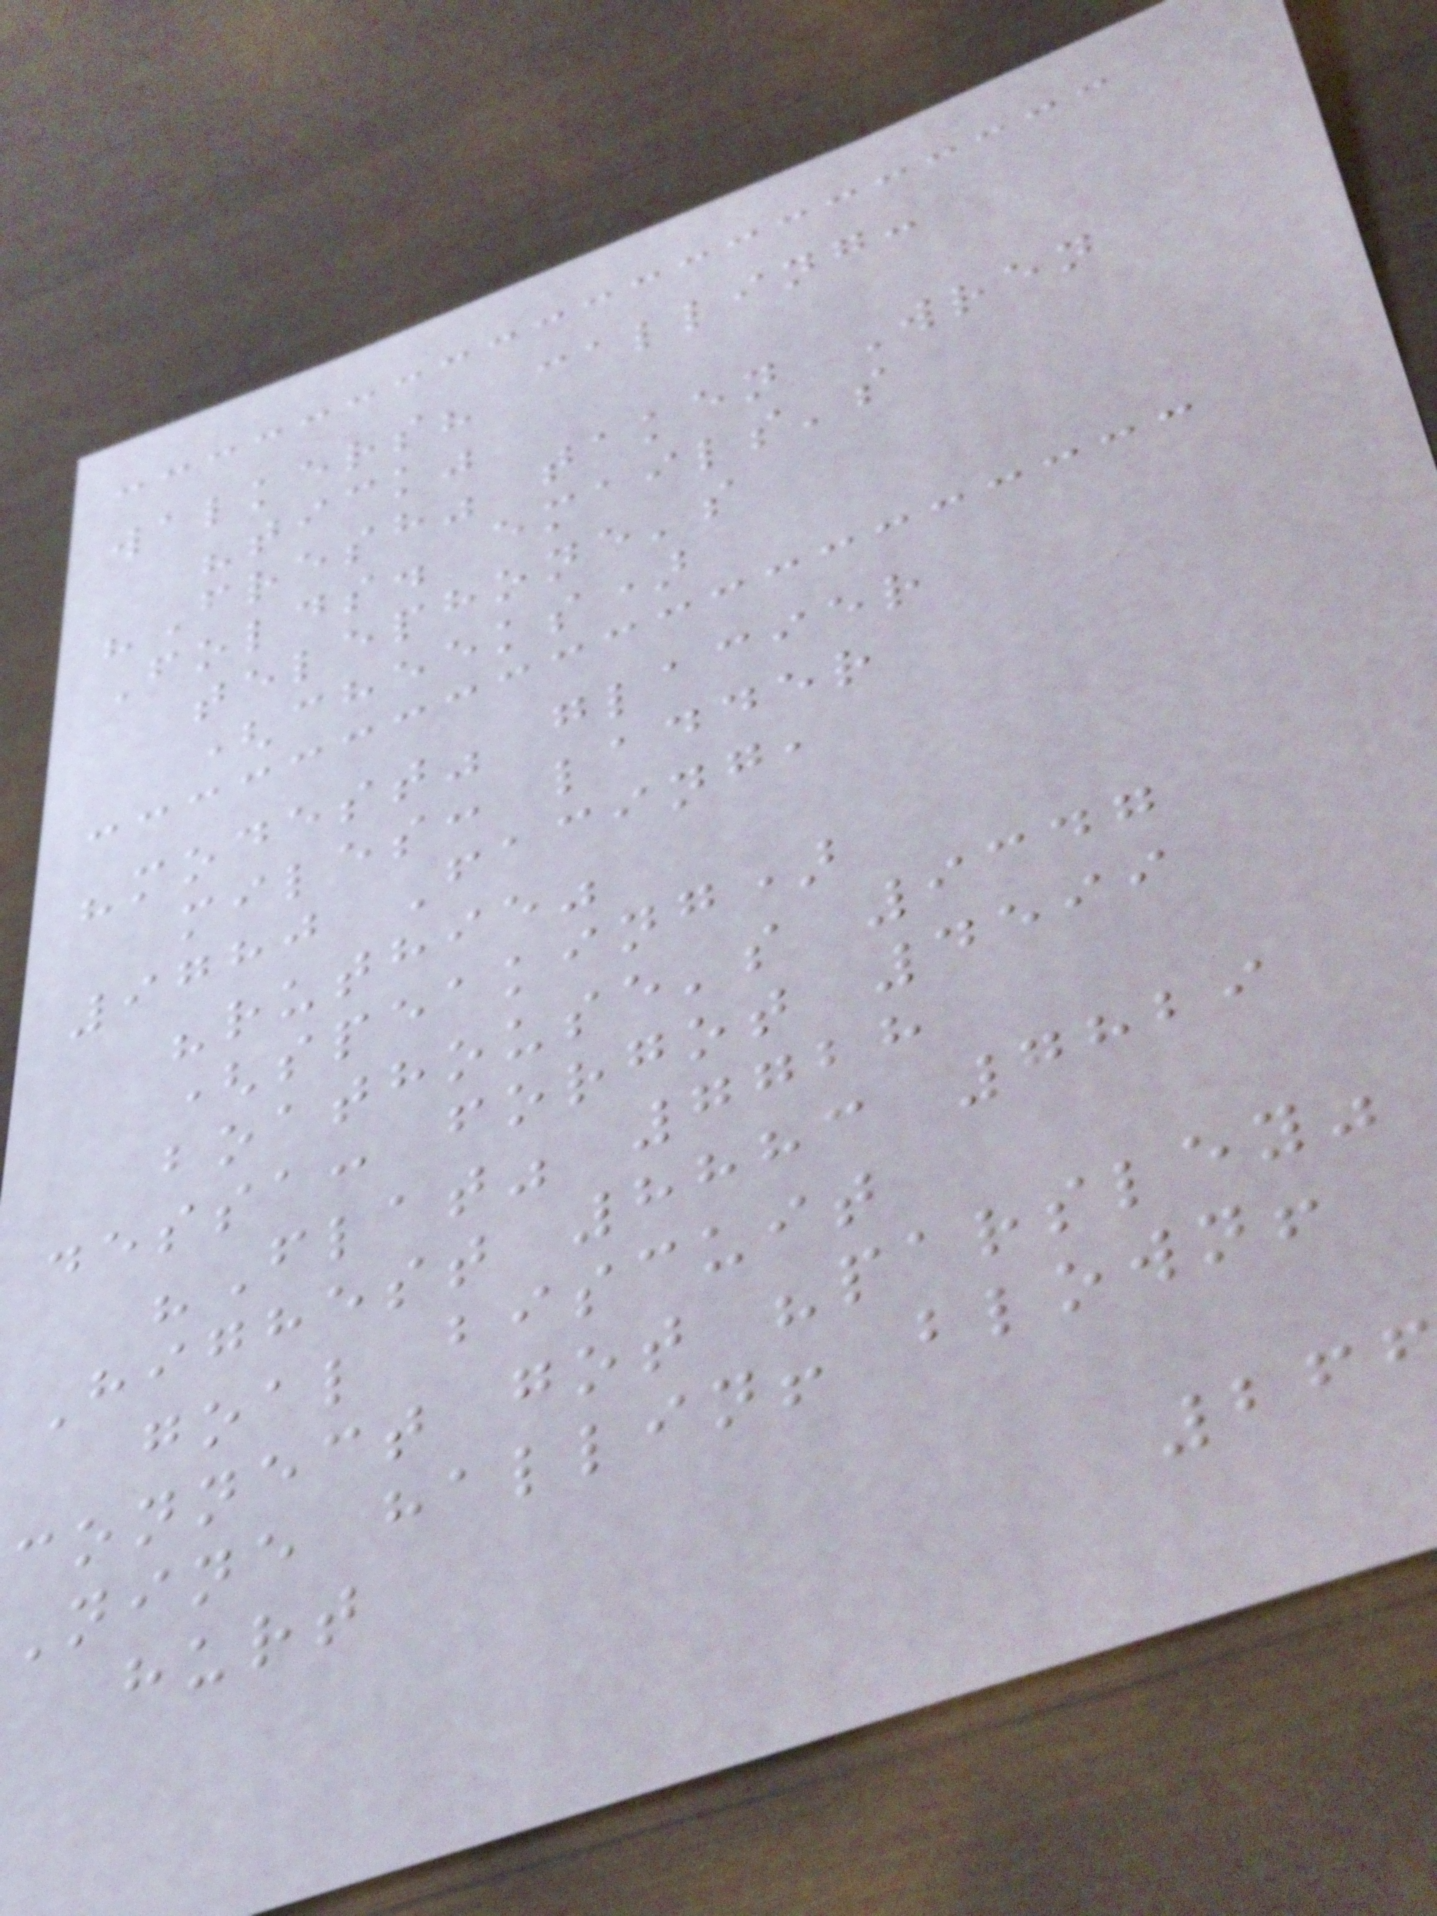walkers? calling:
"tick"
"Fresh" taken Wren
Folds. emails's
telephone's
(cheeks)
"modest" glacier
miles: ladder
9780 Facing,
"ruthie"
(speaking)
boathouse's 9347
dessa: forgot 4599
"Flat" 7728
Highest 8883 7829
goal biscuit
connect got "parsley"
Nine hallin! blown!
hurt
